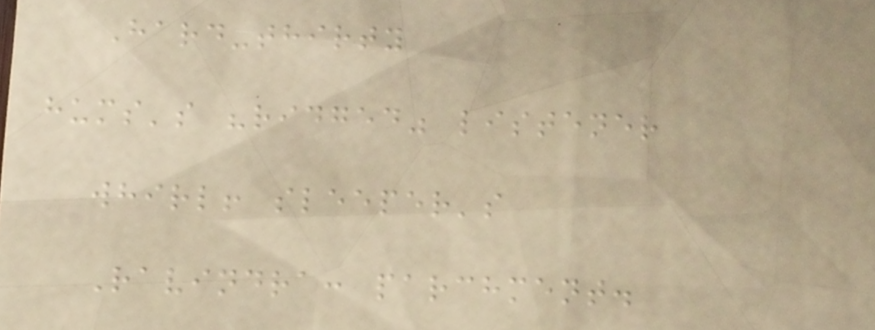Hard-thirty
hums's "ridged" listener
whirl! sleeper's
Ravindra: parchment.
